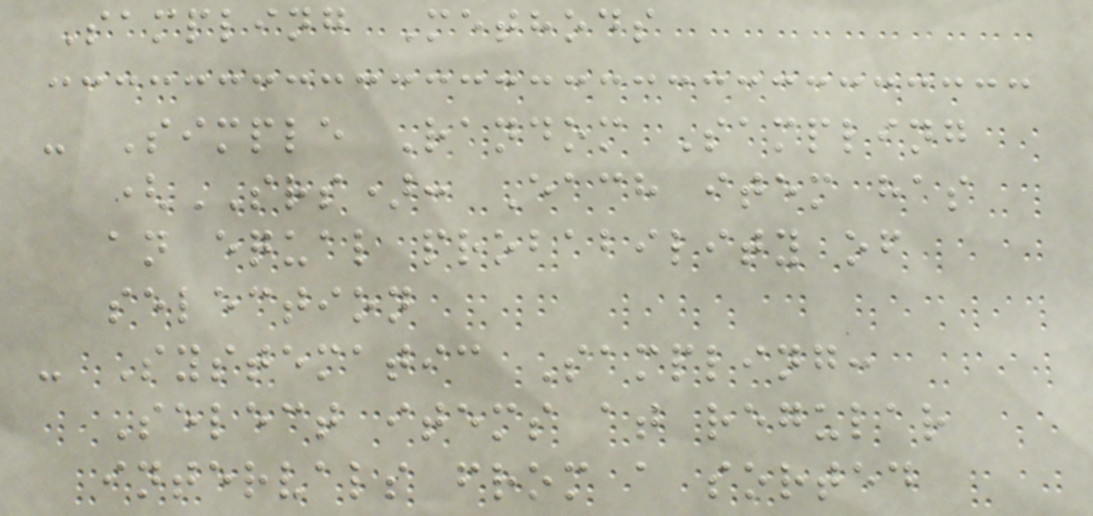Sampling Methods
- Simple Random Sampling
(SRS): Each item has
an equal probability of
selection
- Systematic Sampling:
Select items at regular
intervals from a sorted
